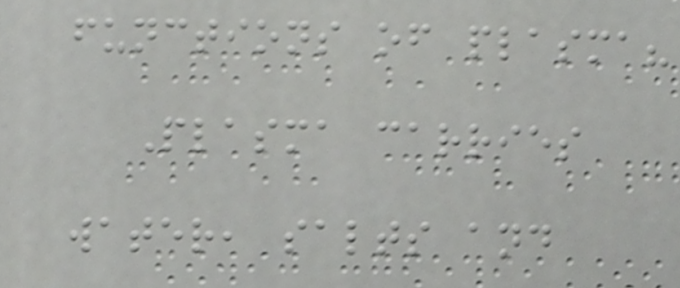functions of plasma?
Plasma carries
water, salts and
